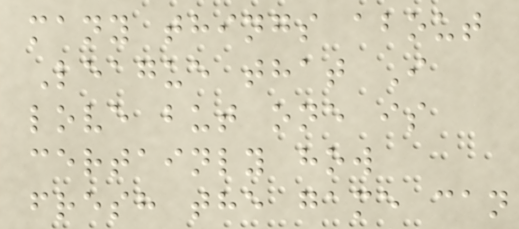many things about
League that I
love but one is
certainly how
fresh the game can
